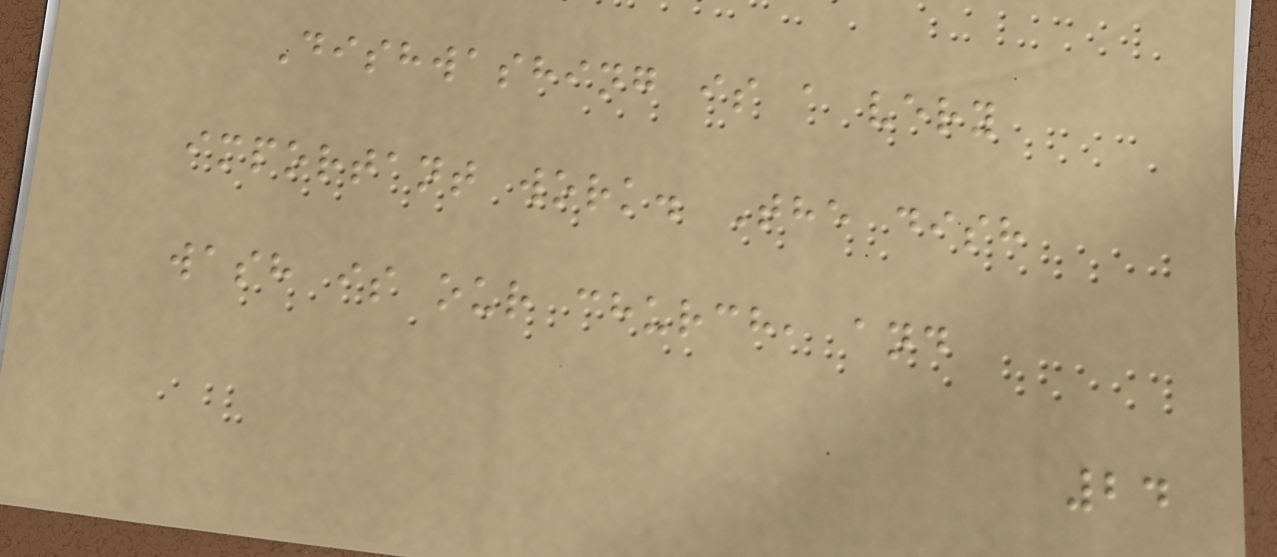Dishwashing is a very
important work. The dish
wash is our church, and
24
